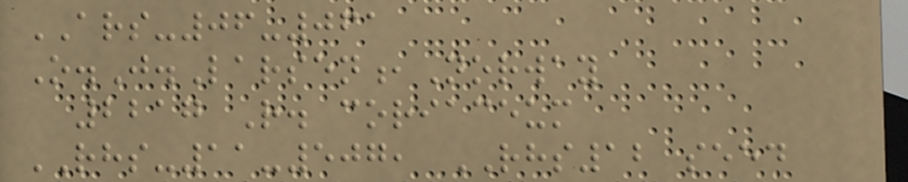ARS-06-061
O.J.Larsen,Norway
2217 R. coriaceum
RHS-11-507, RHS12 seed
